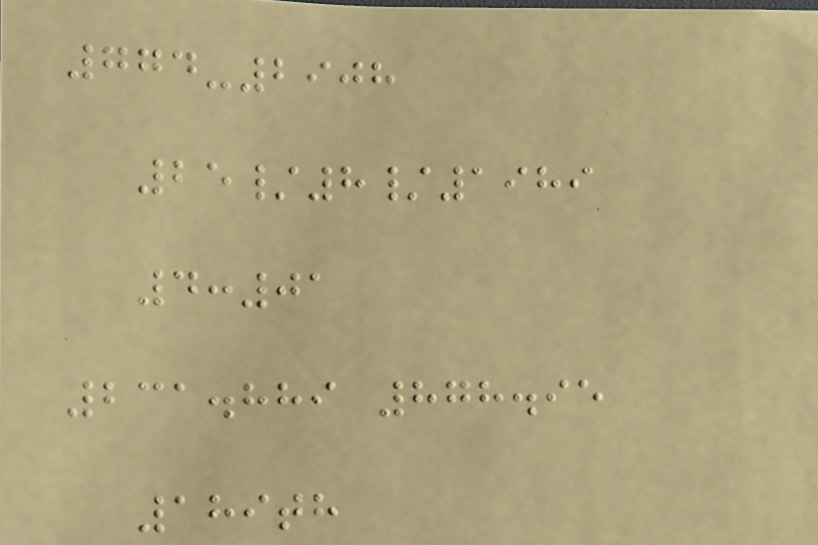774-2908
25/8/1989
4:01
231.889 878.95
189th
